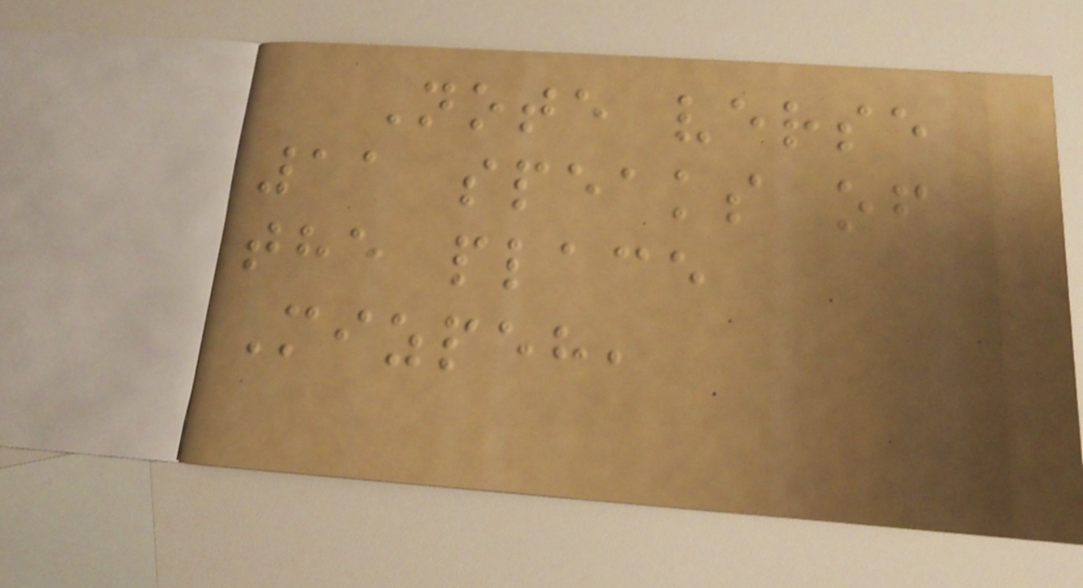Note verse
11 speaks of
the place
Mizpeh,
